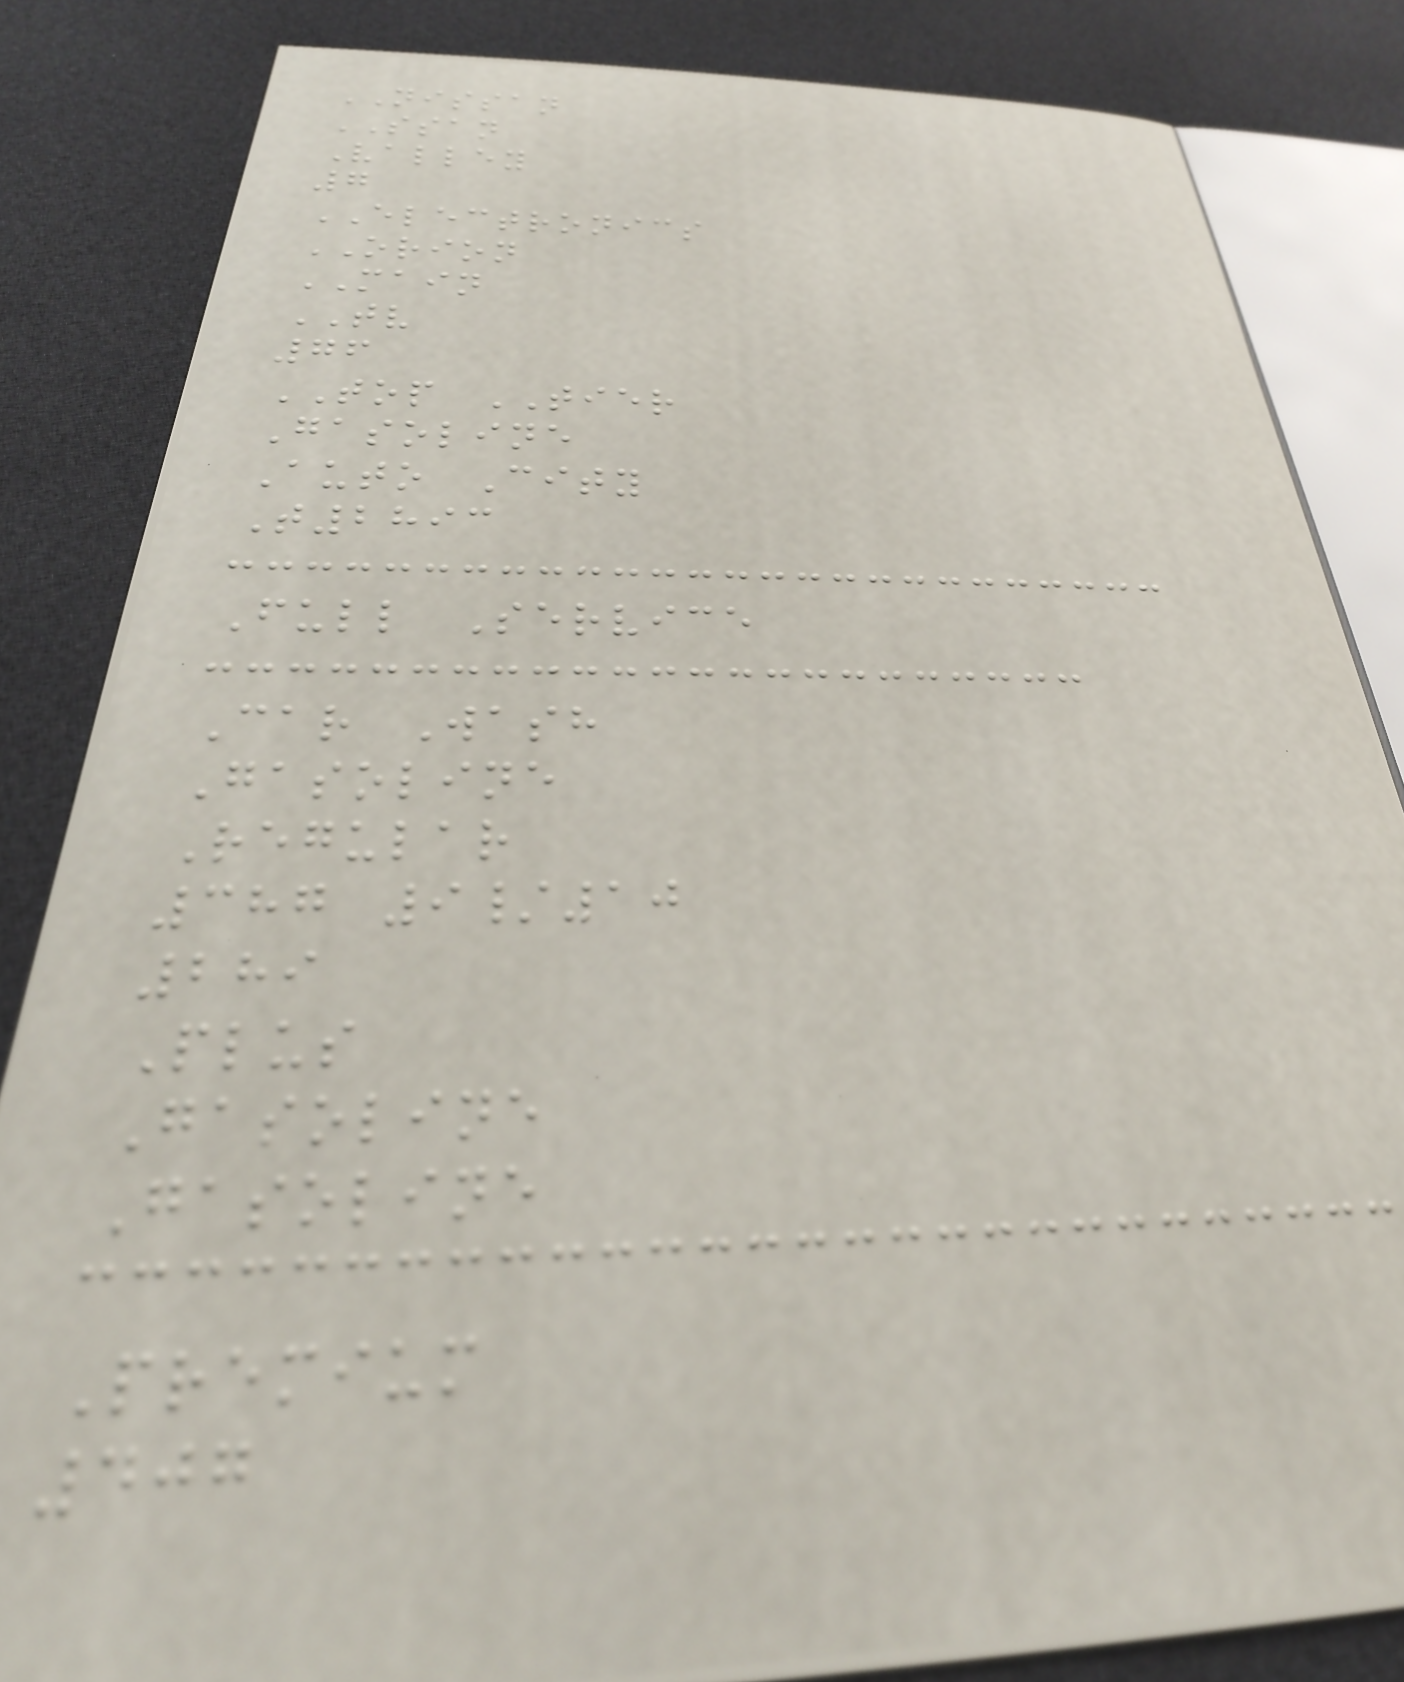NISSAN
SSAN
Valley
7
ELECTRONICS
ORION
MAIN
TV
76
TOP TIER
Gasoline
Auto City
T2893
Full Service
Car Wash
Gasoline
Regular
387 9/10
289
Plus
Gasoline
Gasoline
Premium
407
